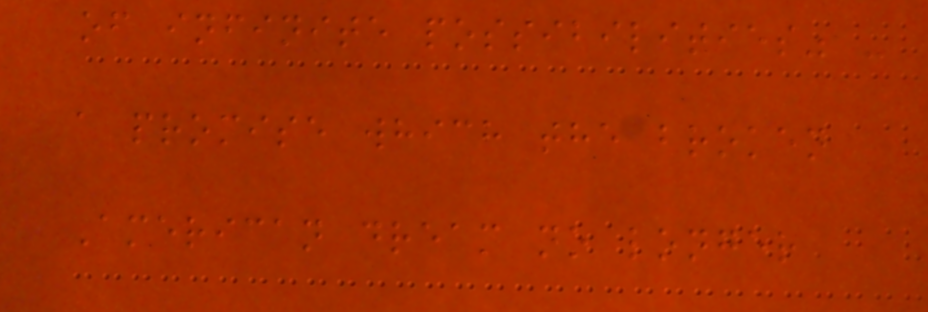of infinite possibilities" -
a promise which the broken
American dream no longer
